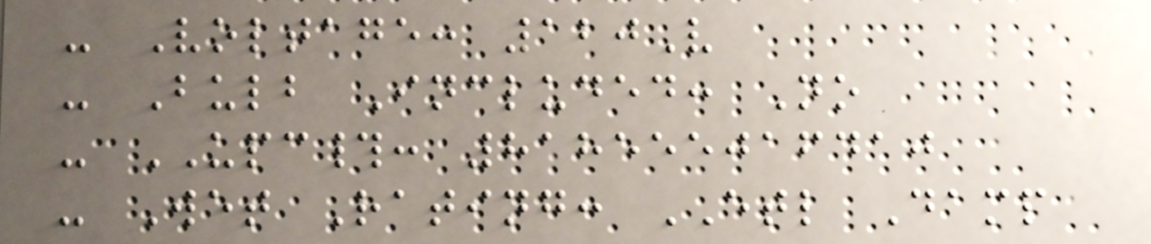- Voltage: 120V
- Bulb Included: No
- UPC#: 818555016410
- Wet Rating: ETL Damp
